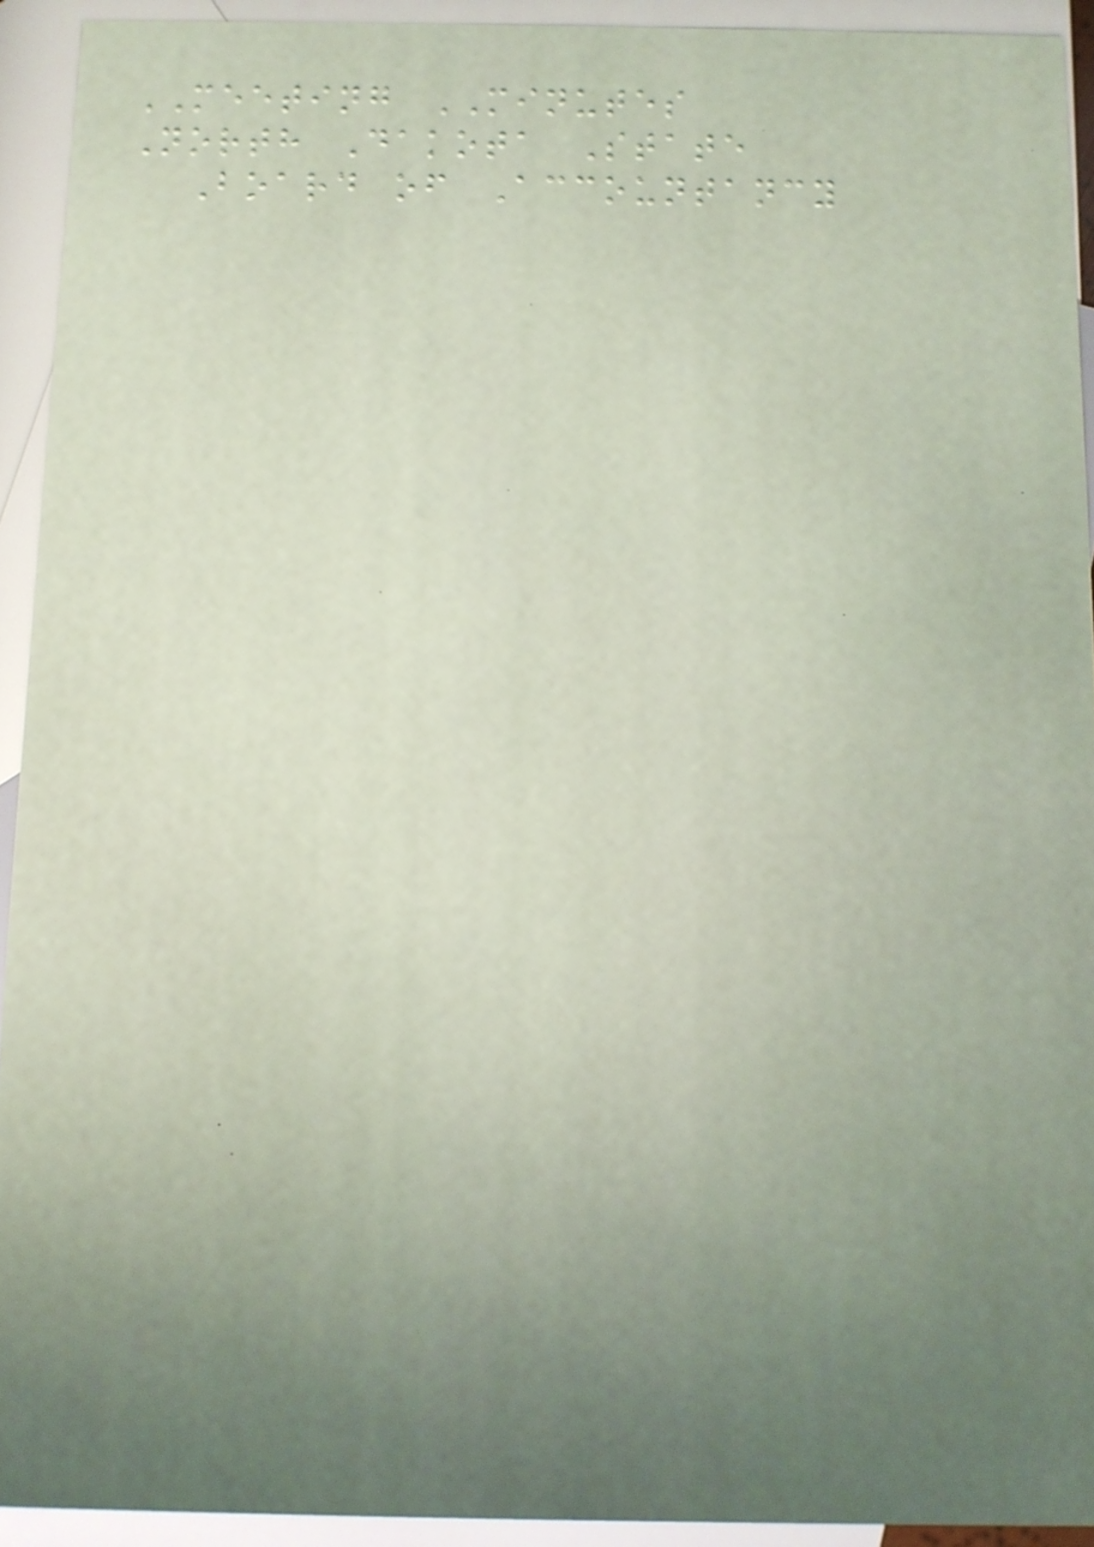MEETING MINUTES
North Dakota State
Board of Accountancy
